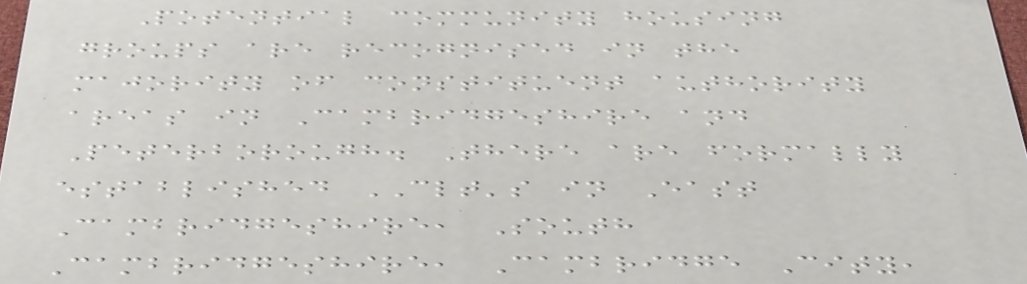Potential community housing
groups are recognised in the
majority of constituent authority
areas in Cambridgeshire and
Peterborough. There are formally
established CLT's in East
Cambridgeshire, South
Cambridgeshire, Cambridge City,
